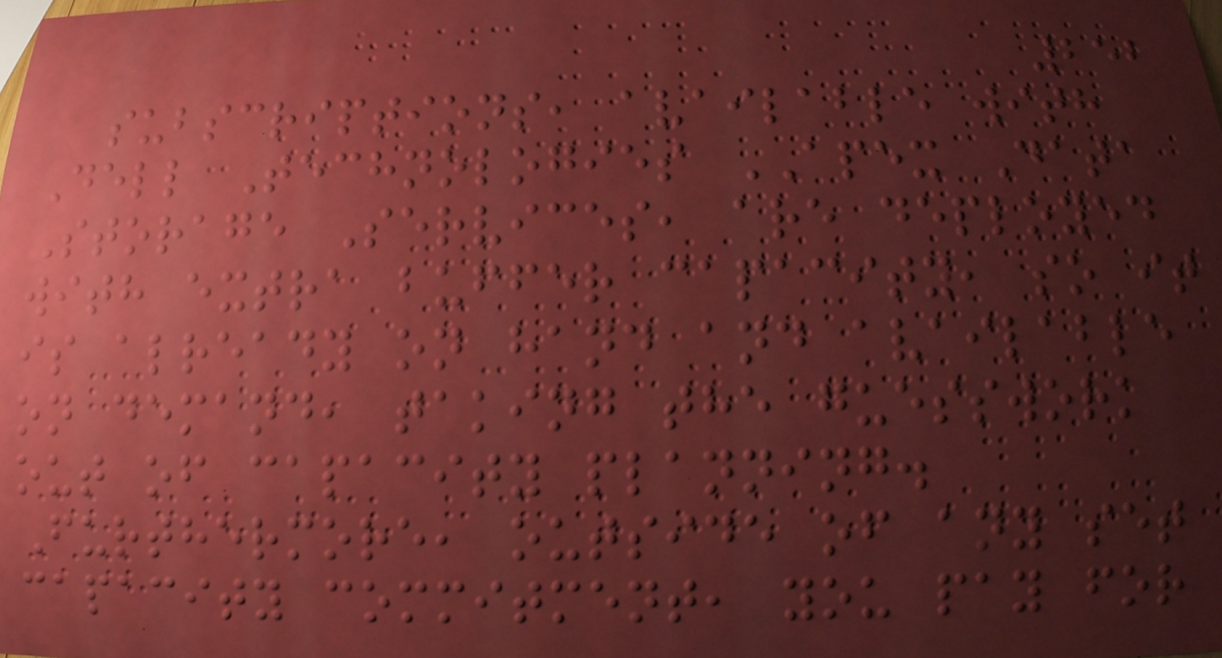252
subscriptions, available with
Dell Technologies APEX Data
Storage Services, are deployed
with extra buffer capacity, so it
is already on hand and available
on demand, taking the guesswork
out of capacity planning.
Furthermore, outside of any set
capacity commitment, you pay for
